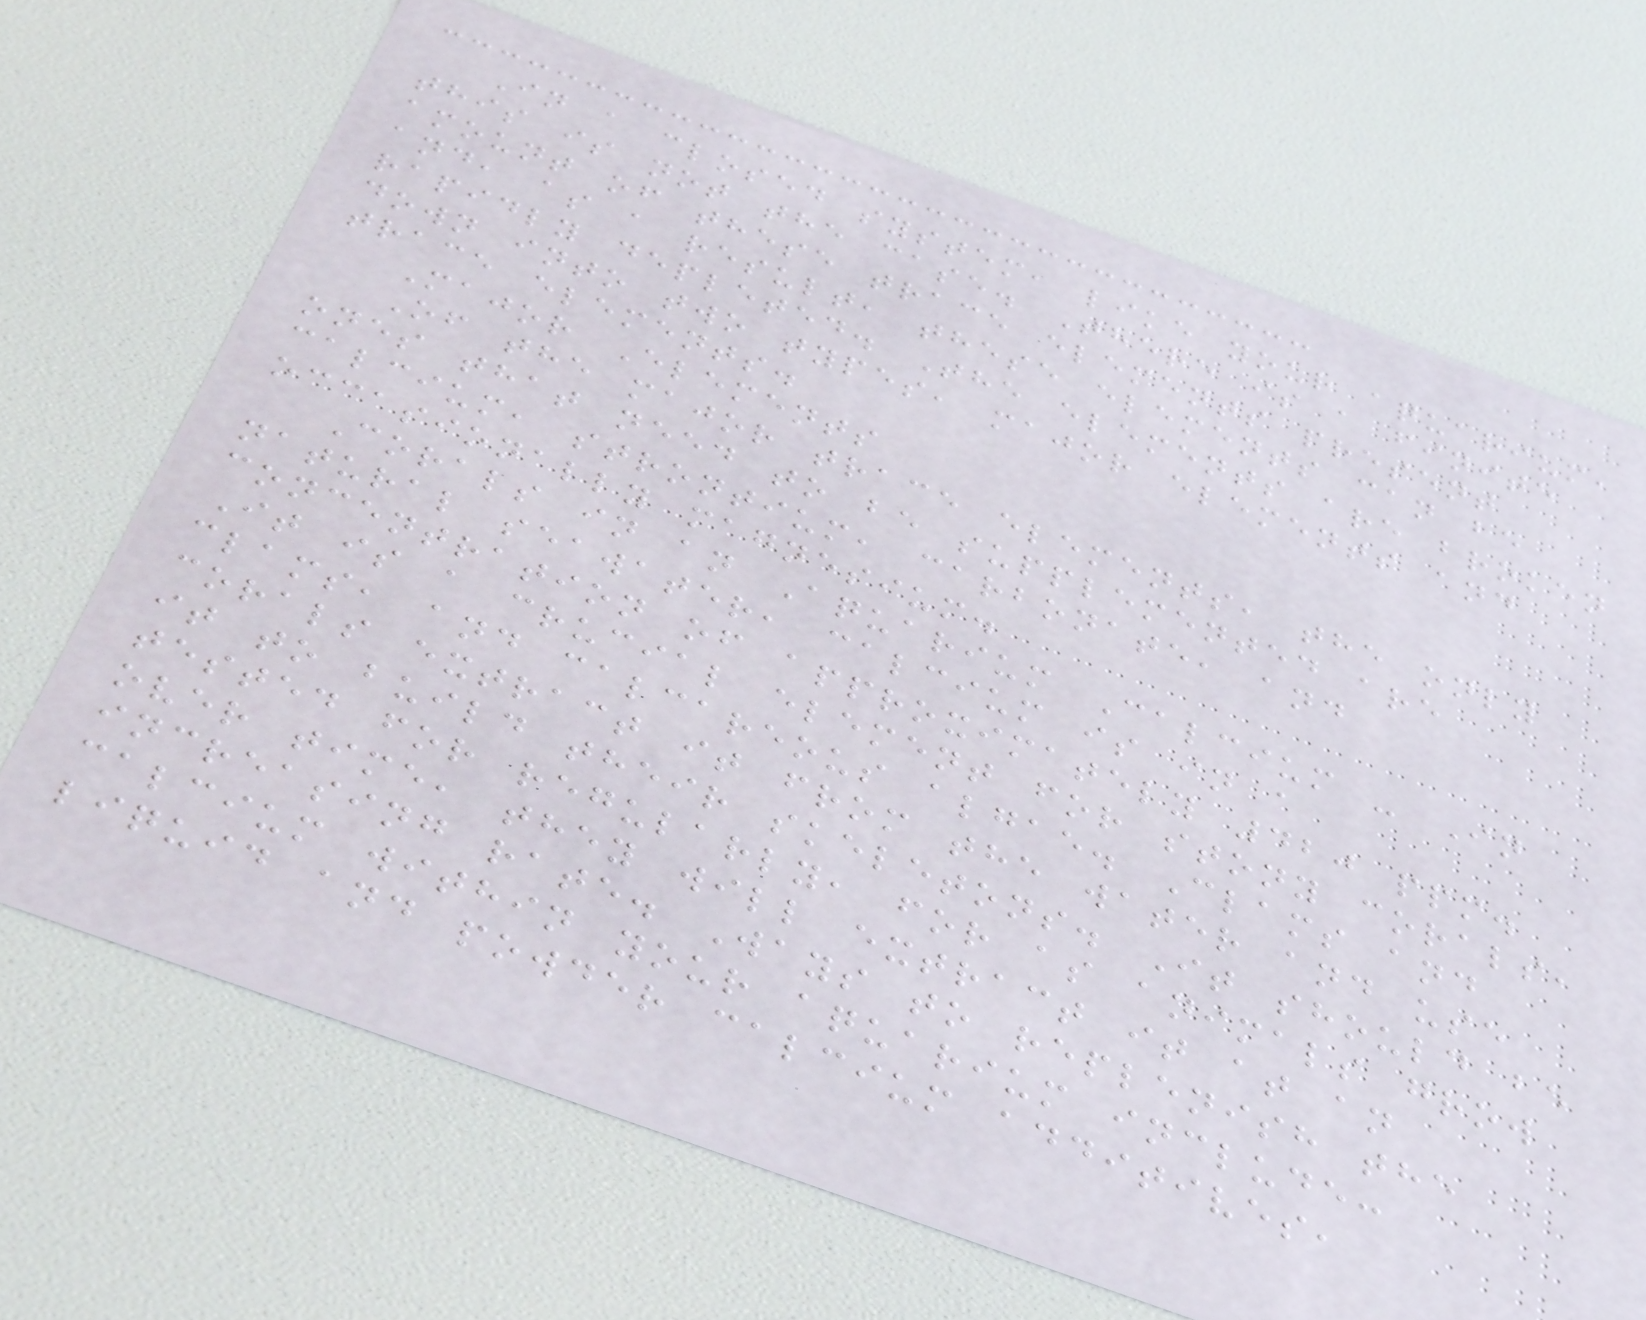In a closed system, like your aquarium,
this is not the case. There is a finite
amount of these trace elements present
and, as a result, these elements can be
rapidly depleted. The elements are broken
down into two types, major elements and
trace elements.
Major Elements
Of the major trace elements, the only
ones that need to be supplemented are
calcium, strontium, carbonate, and
occasionally magnesium.
Corals in an Aquarium Calcium - In
natural seawater, calcium is in a
concentration of approximately 420 ppm.
It is a crucial element for stony corals,
clams, and calcareous algae. Clams and
corals extract it from the water and use
it to build their skeletons. It should be
tested for regularly, for as animals grow
over time, they will extract it at an
increasing rate. Ways to replenish the
calcium within your aquarium include:
liquid and powder calcium additives,
